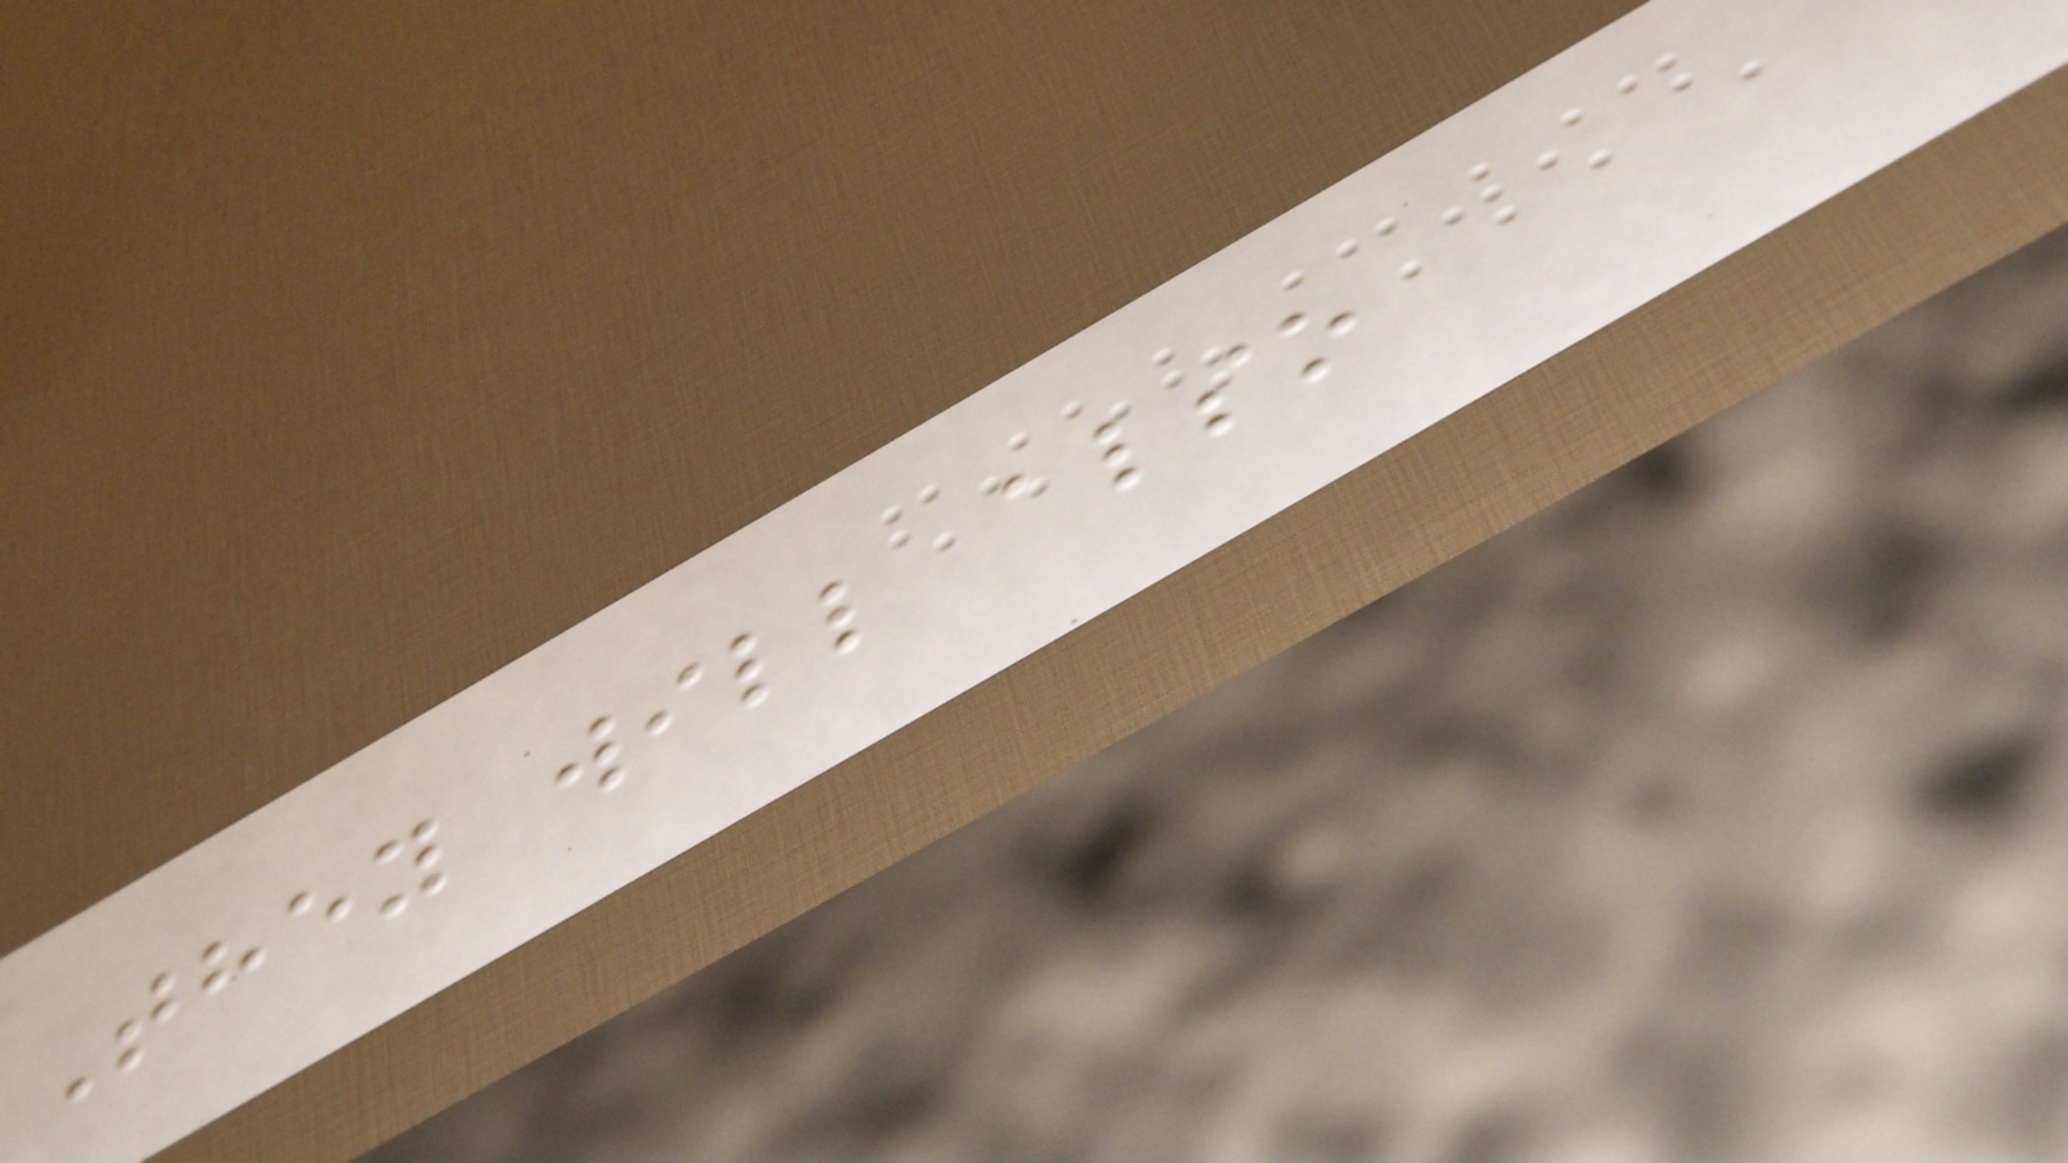They will also
